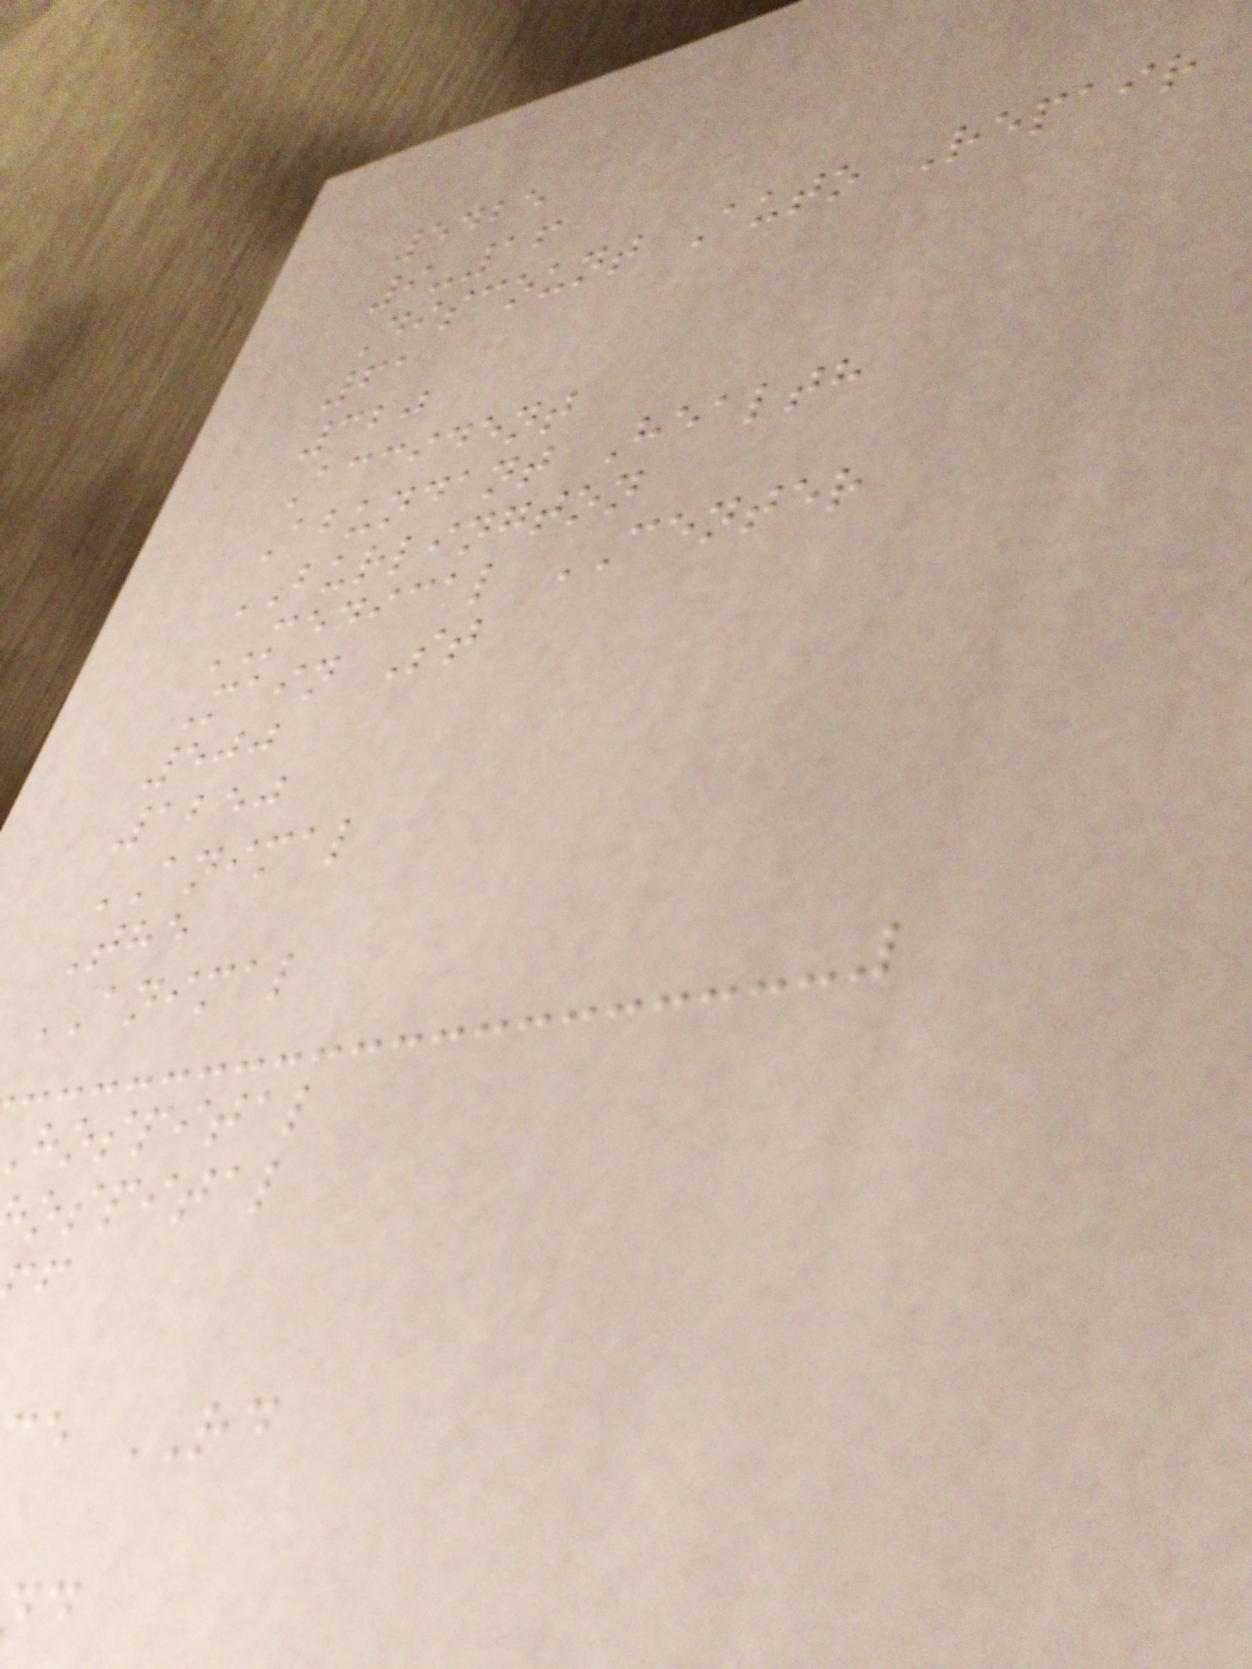5425
9-16
Discount Auto Repair
61
320
Accident
Abundant Health
BURLINGTON
MEDICAL CENTER
Main St
500
1250
ANIMAL
The
ANIMAL
hospital
ospital
e RD
